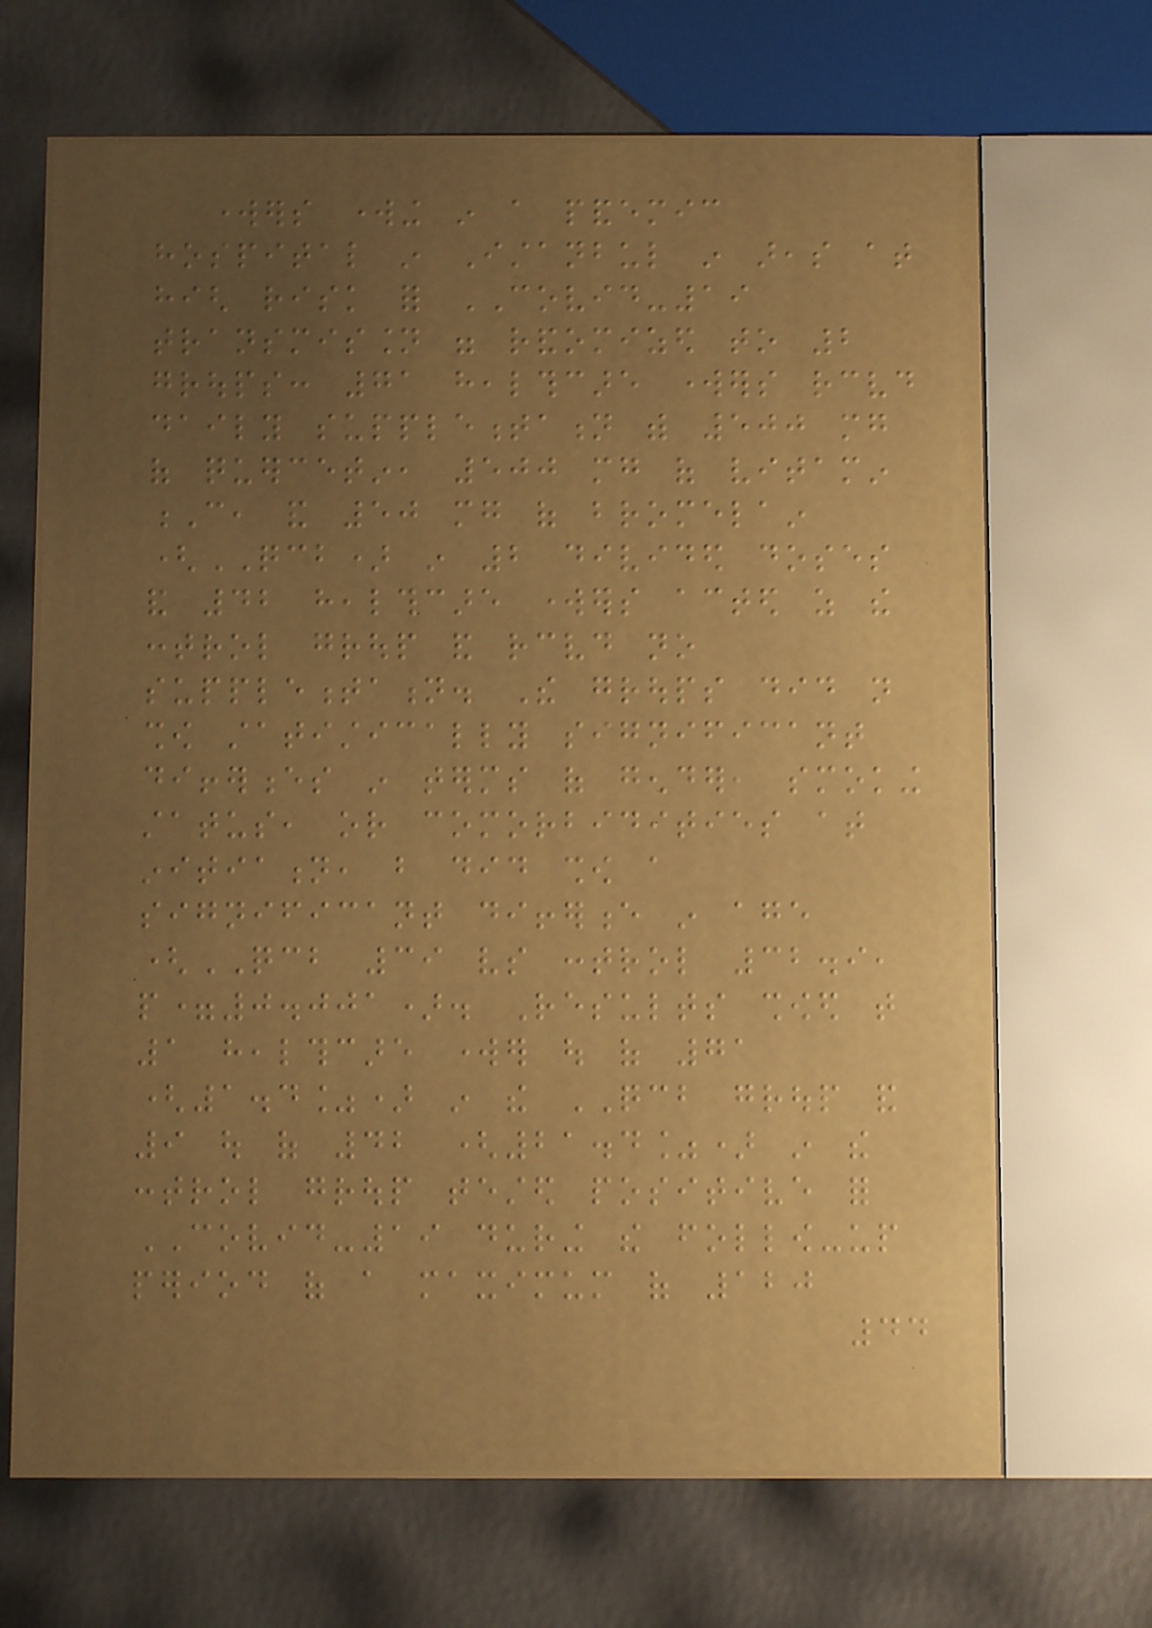workers working in a pandemic
hospital in Istanbul in areas at
high risk for COVID-19
transmission were randomized to 2
groups: 71 healthcare workers received
daily supplementation with 500 mg
of quercetin, 500 mg of vitamin
C, and 50 mg of bromelain
(QCB) in 2 divided doses
and 42 healthcare workers acted as the
control group and received no
supplementation. The groups did not
show statistically significant
differences in terms of gender, smoking
status, or comorbidities at
initiation, but did show a
significant difference in age
(QCB 39 vs control 32.9,
p=0.001). Results showed that
1 healthcare worker out of 71
(1.4%) in the QCB group and
9 out of 42 (21.4%) in the
control group tested positive for
COVID-19 during the follow-up
period of a maximum of 120
44
